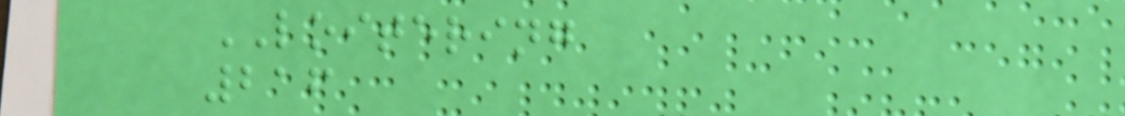LOITERING
216
